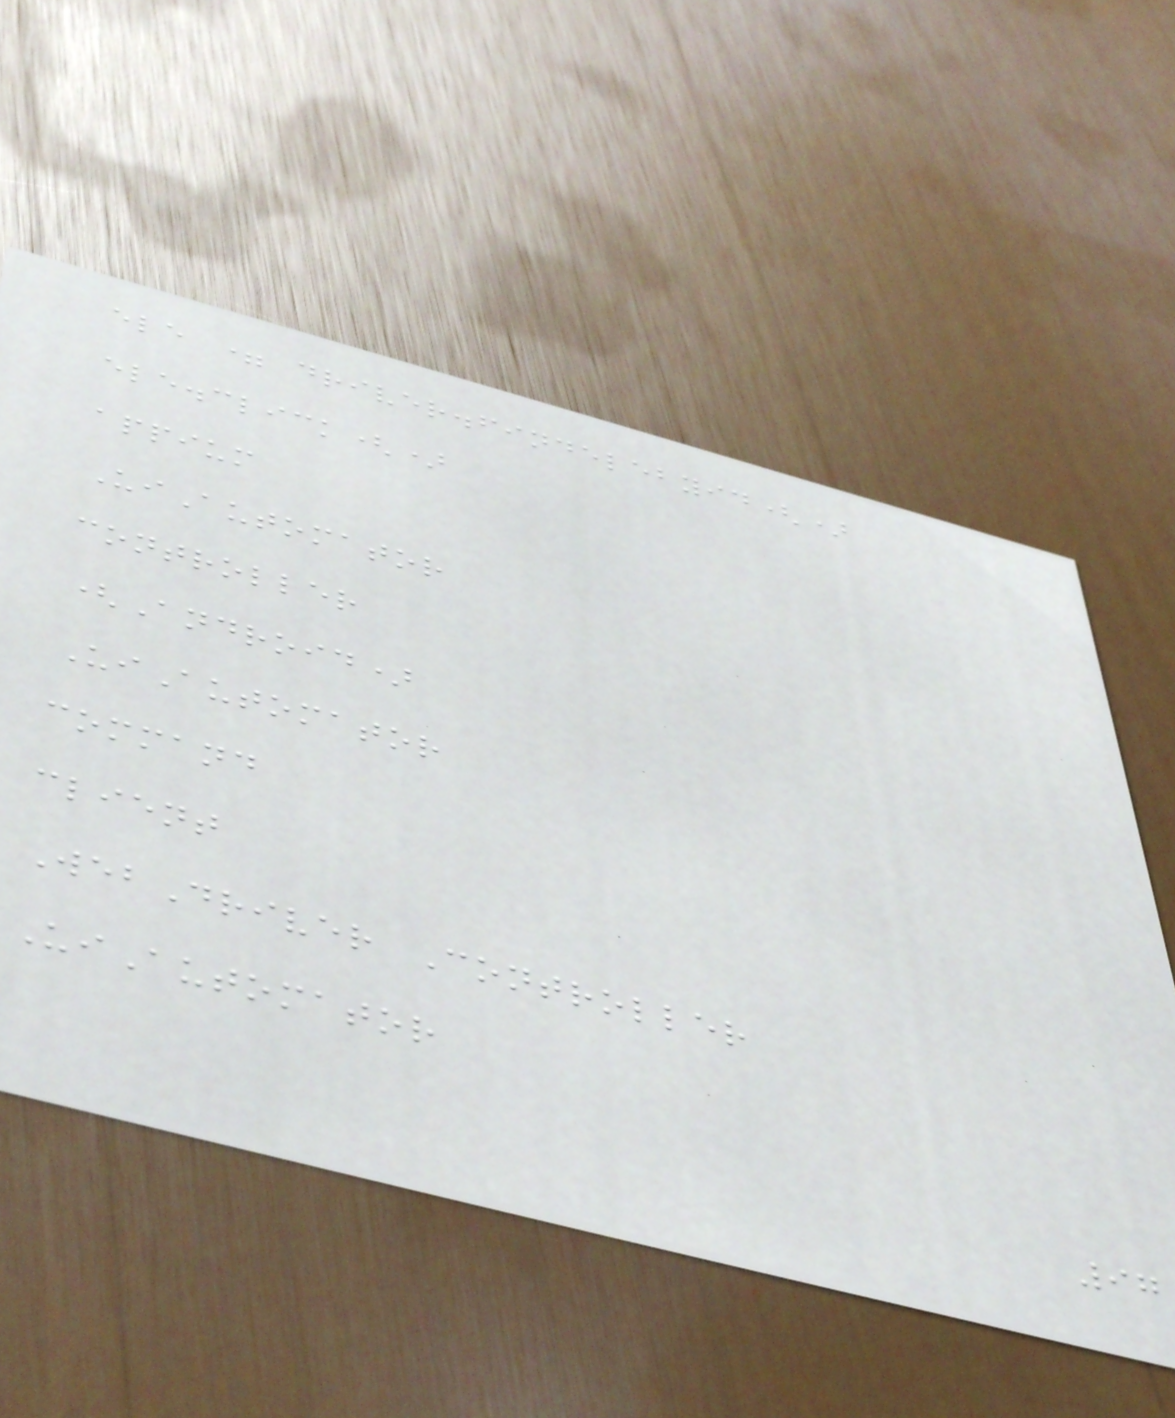ele = driver.findelebyid()
ele.click()
appium
UiAutomator
controller
(Android)
UiAutomator
command
client
WebDriver Controller
UiAutomator
97
